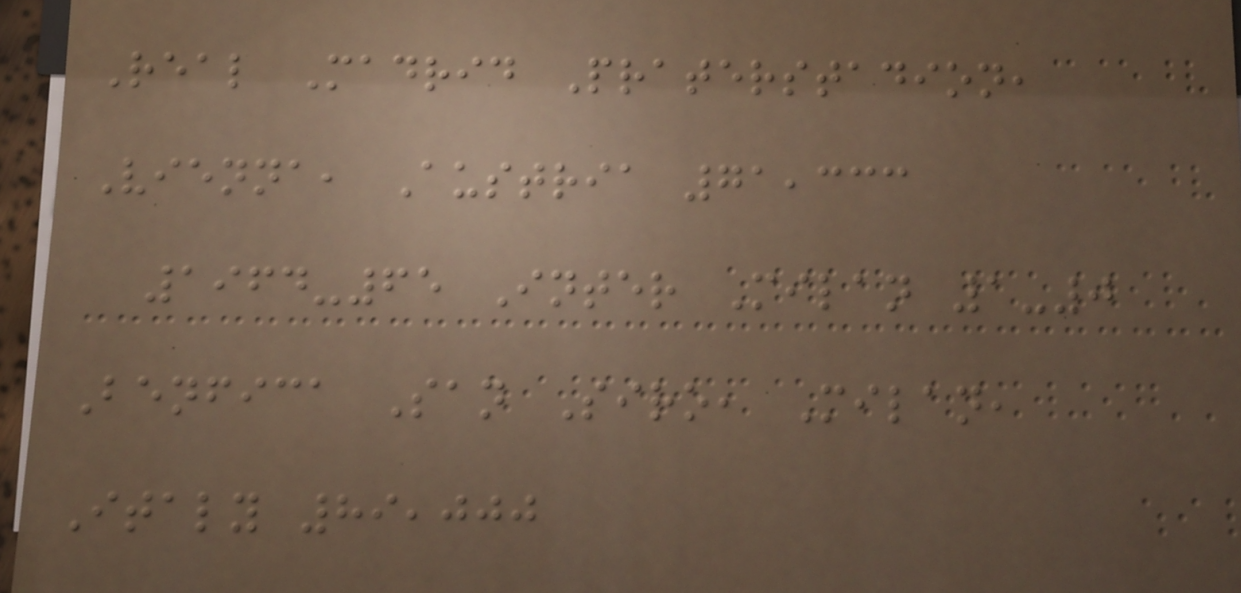Real Madrid Praterstadion,
Vienna, Austria 71,333
1964-65 Inter Milan 1-0
Benfica San Siro, Milan,
Italy 89,000
